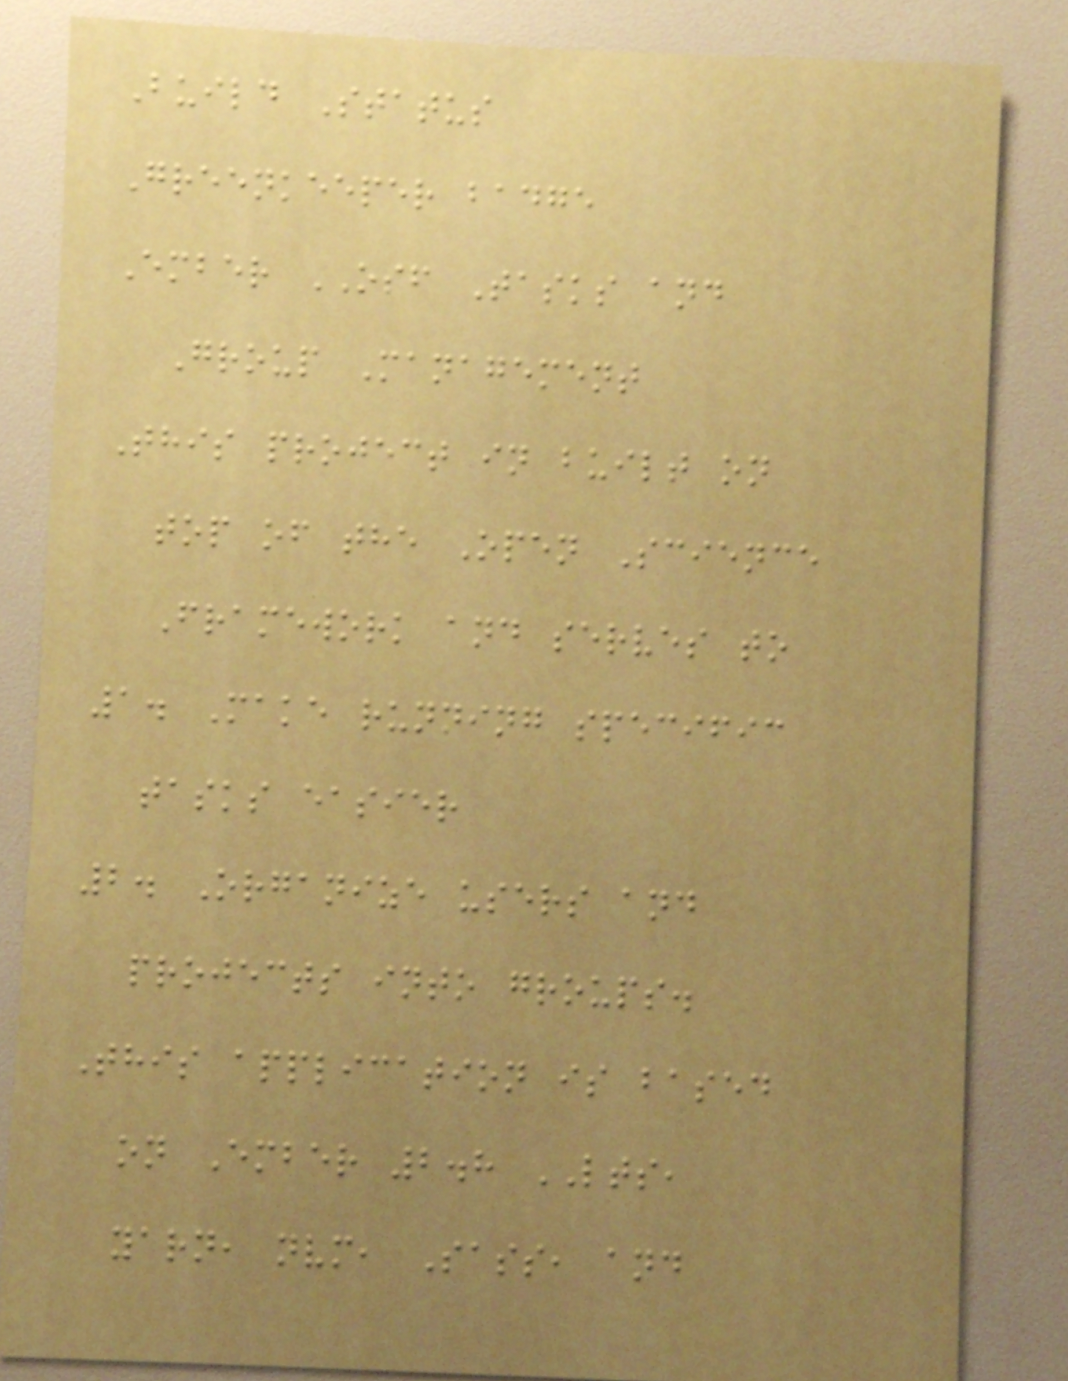Build Status
Greenkeeper badge
Ember OSF Tasks and
Group Management
This project in built on
top of the Open Science
Framework and serves to
1. Make running specific
tasks easier
2. Organize users and
projects into groups.
This application is based
on Ember 2.8 LTS,
yarn, nvm, Sass, and
